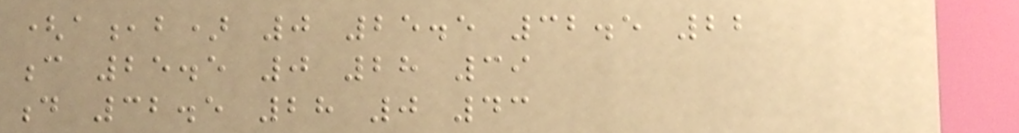(a,b) 0 25.5 32.5 22
c 25.5 0 28 39
d 32.5 28 0 43
